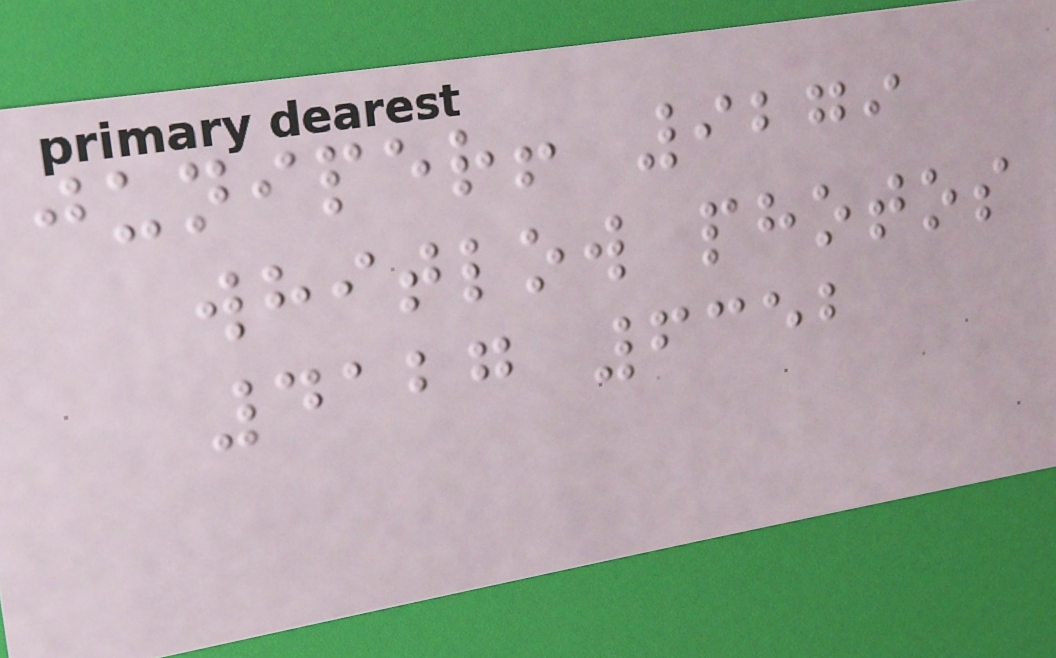juniper! 9279
whitlow photos
4127 6352
